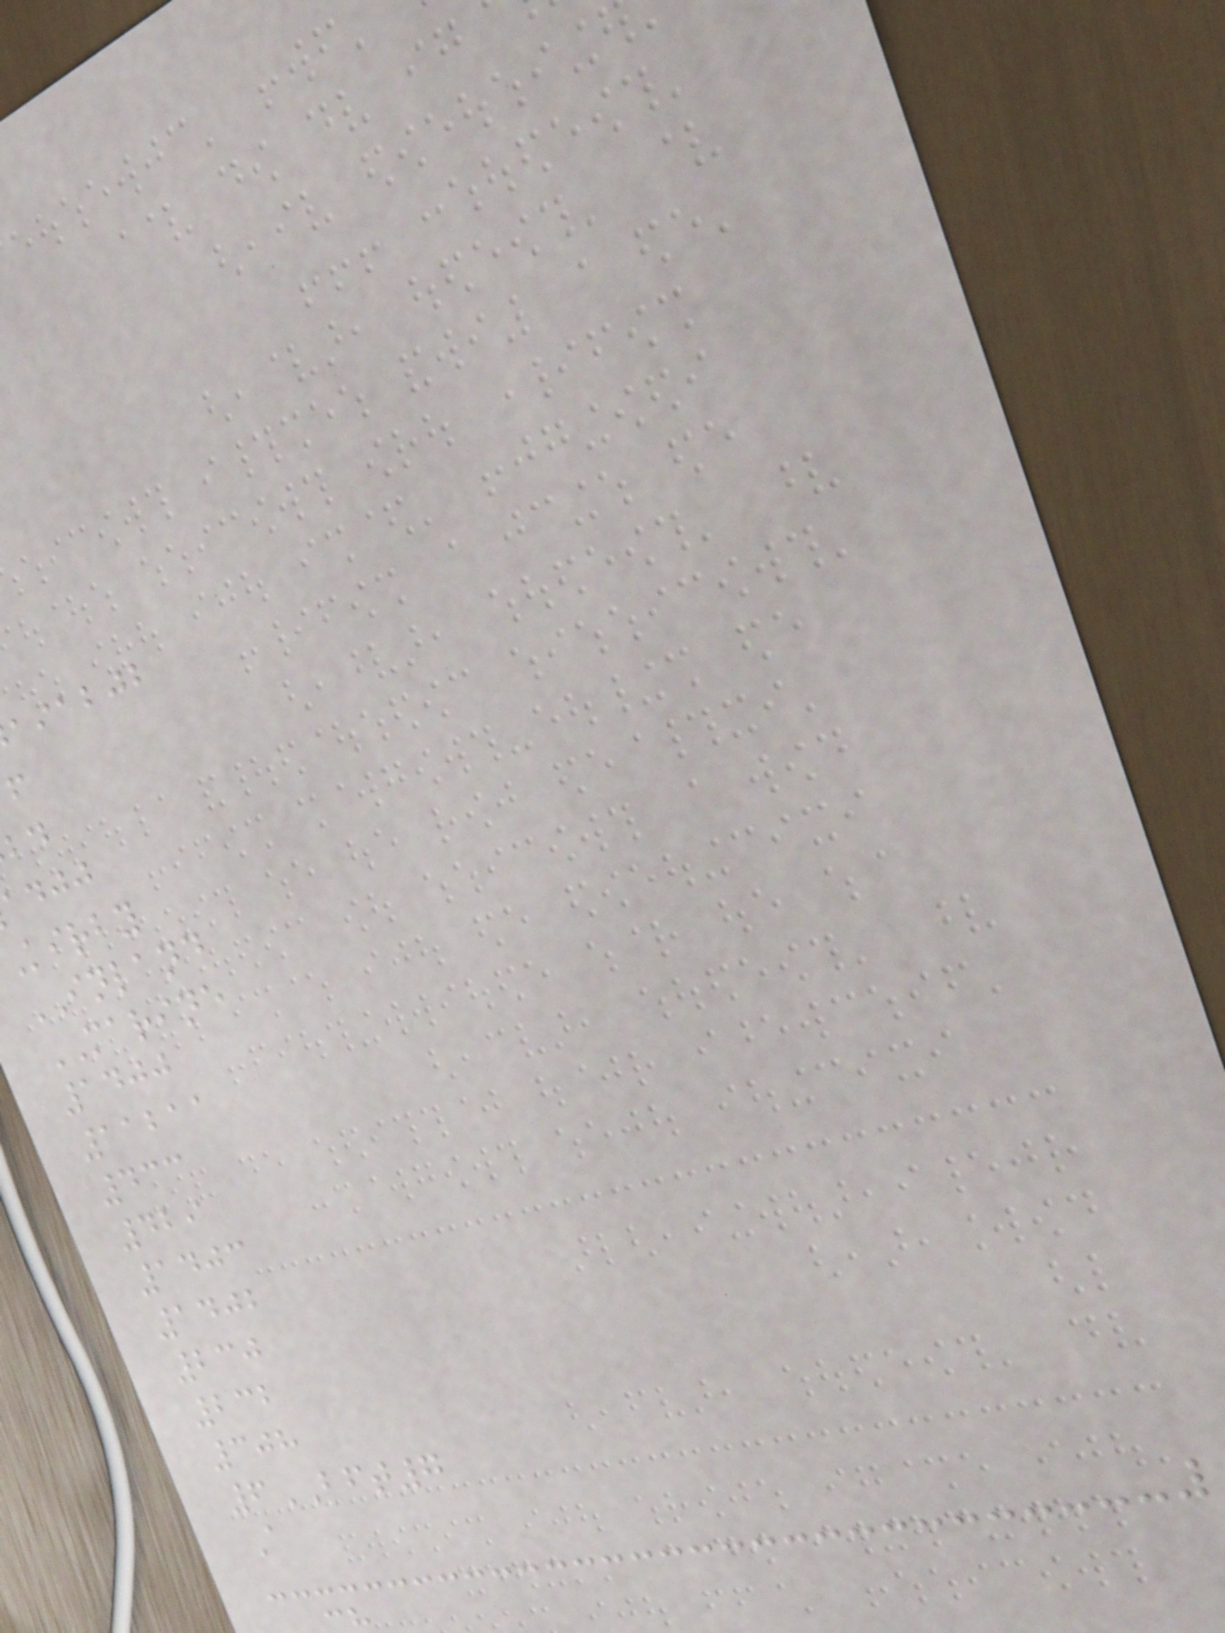aiabjb
adjj
kirby
INLAND
MARINE
1400
11211
433
429
1403
1402
230
232
308
6BFT7
A
